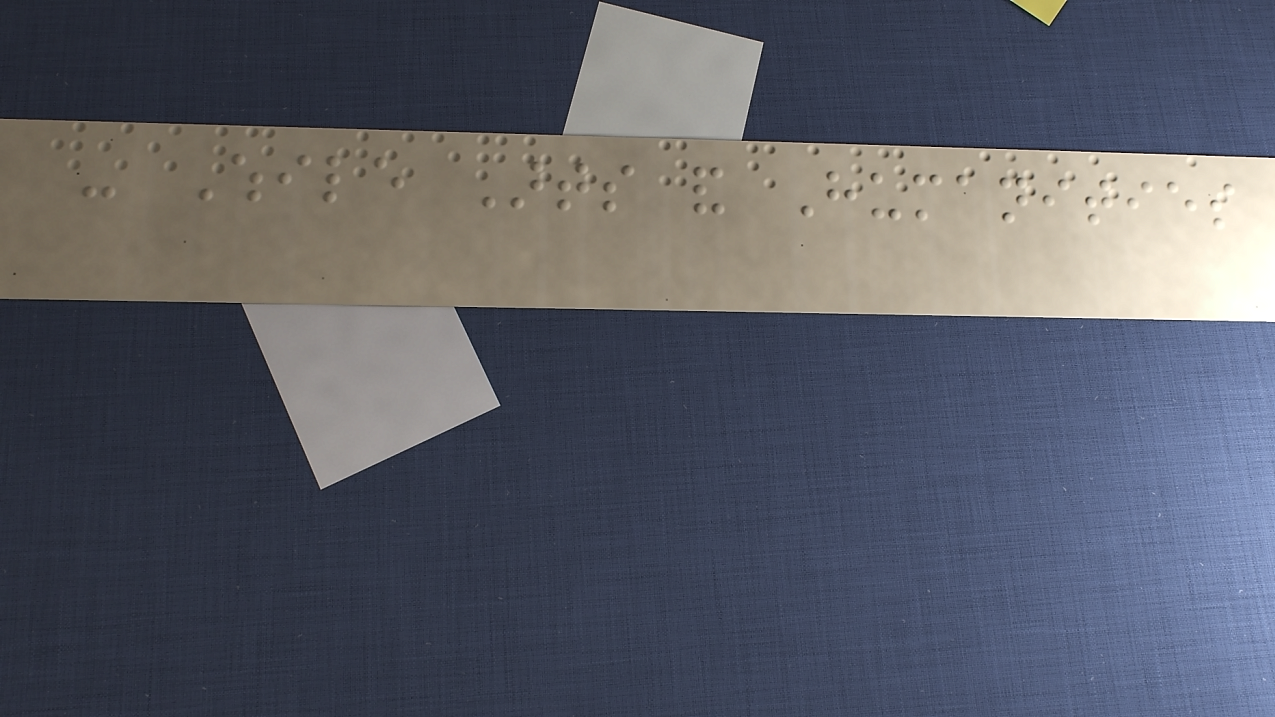- While Arts and Humanities
